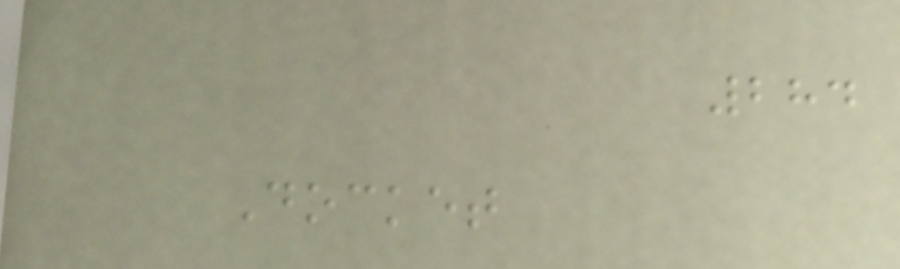284
Docket
